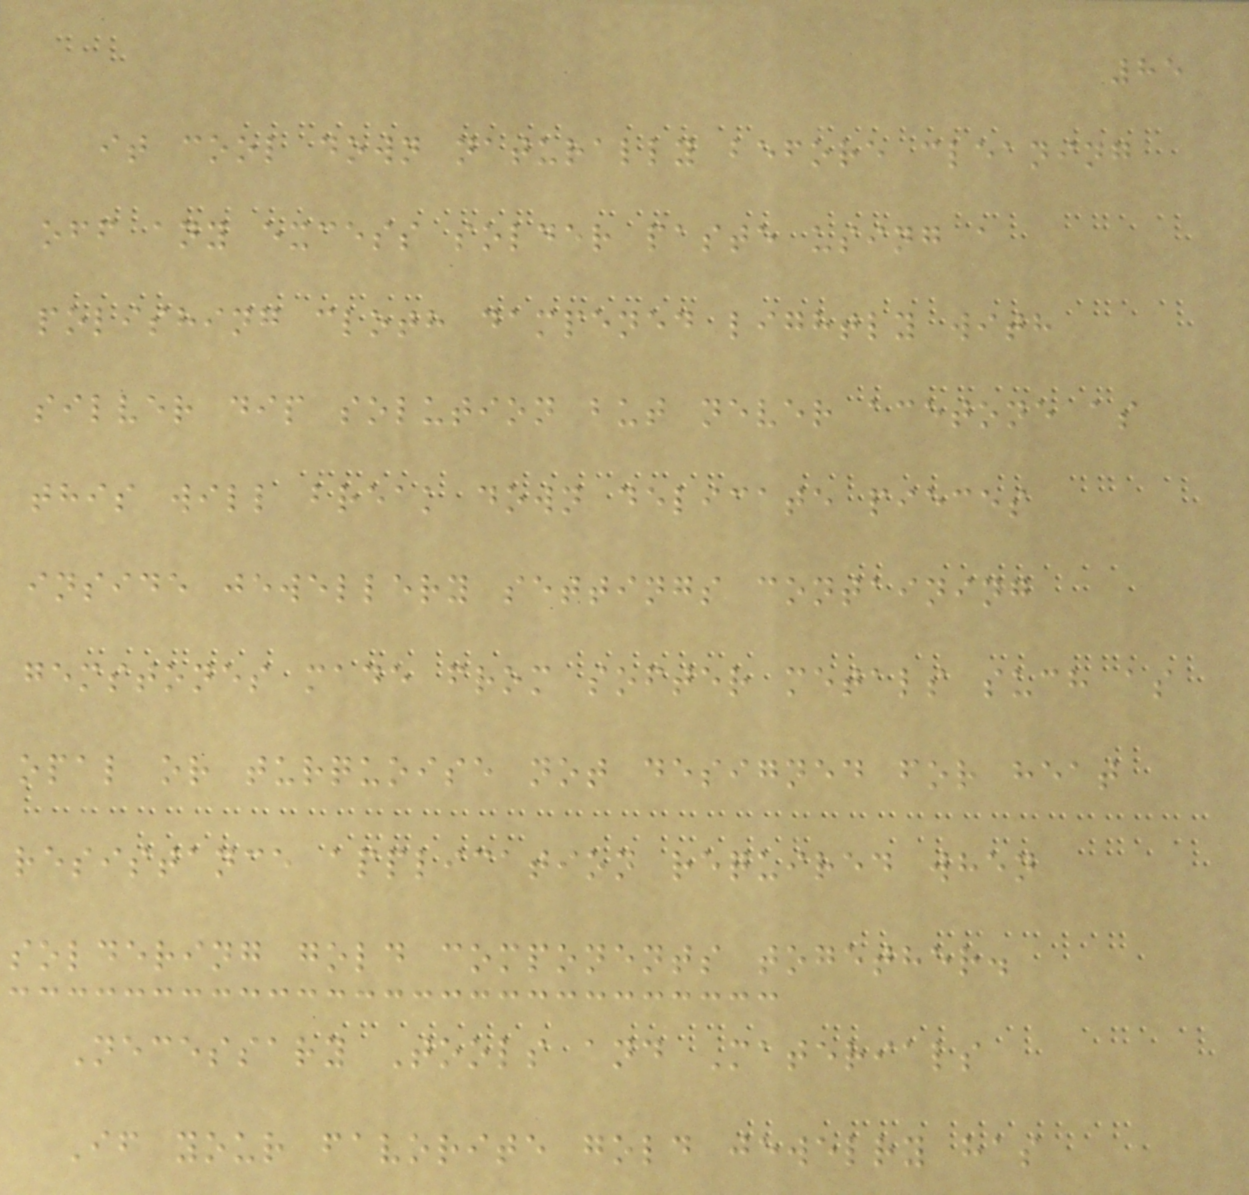85
it cool down naturally before cleaning
off any excess solder paste using a
polishing cloth dampened lightly with
silver dip solution but never acetone as
this will break down delicate pieces
inside jewellery settings containing
gemstones made from softer metals such as
opal or turquoise not designed for heat
resistance application required when
soldering gold components together.
Necessary Tools and Materials
If your favorite gold jewelry has
